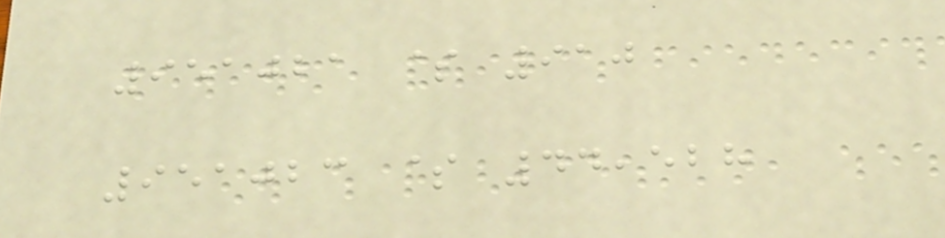951021 $ 910
951023 $ 44,528
